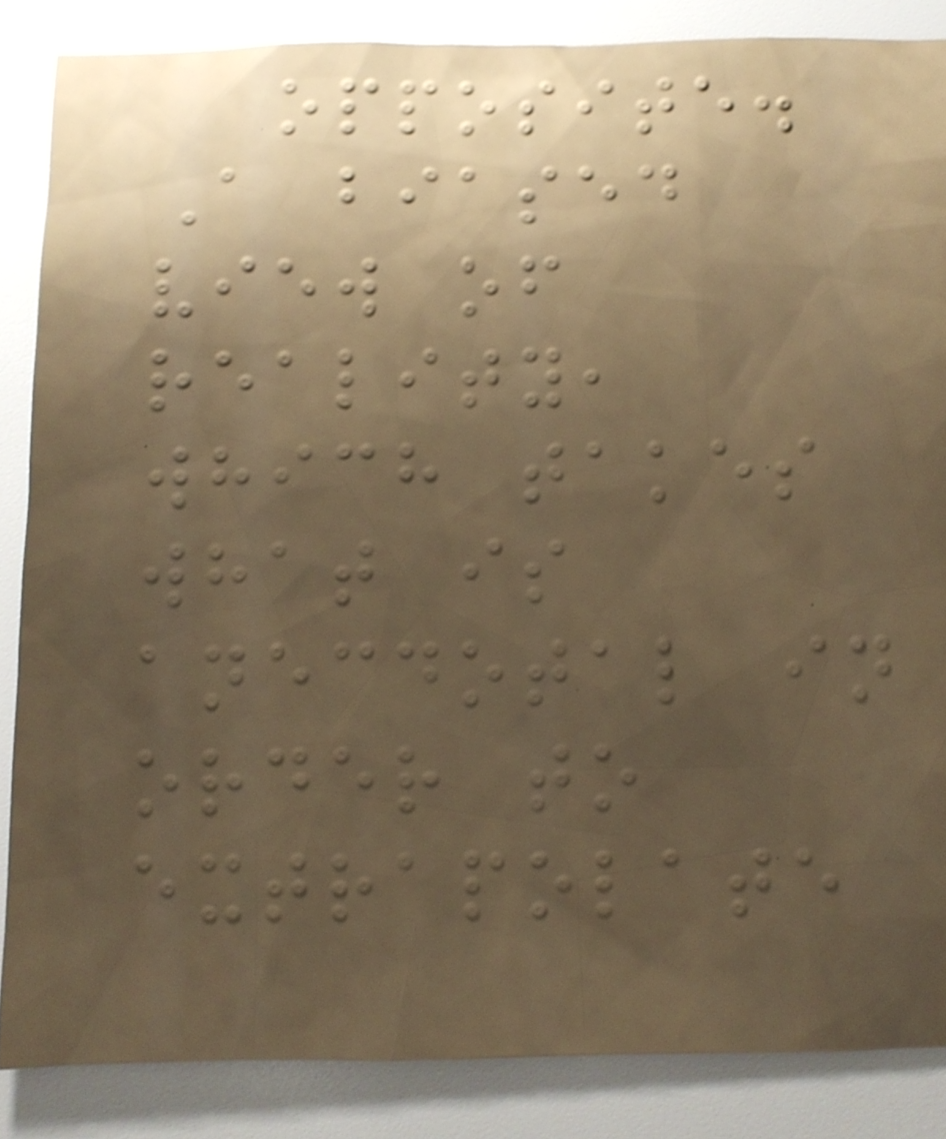opposite.
A biased
view of
reality,
which takes
what is
anecdotal in
order to
extrapolate
